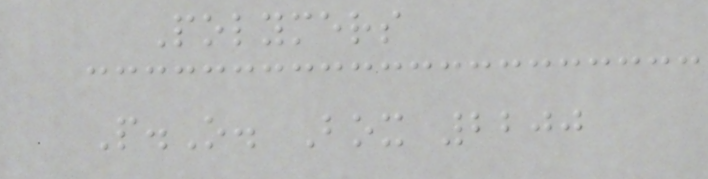Polymers
P.O. Box 2200
